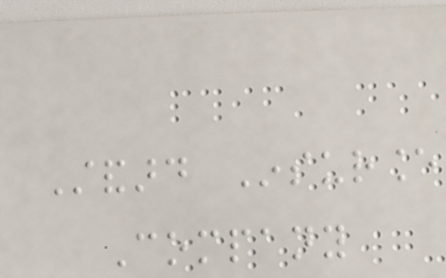Standard Insurance
Company
